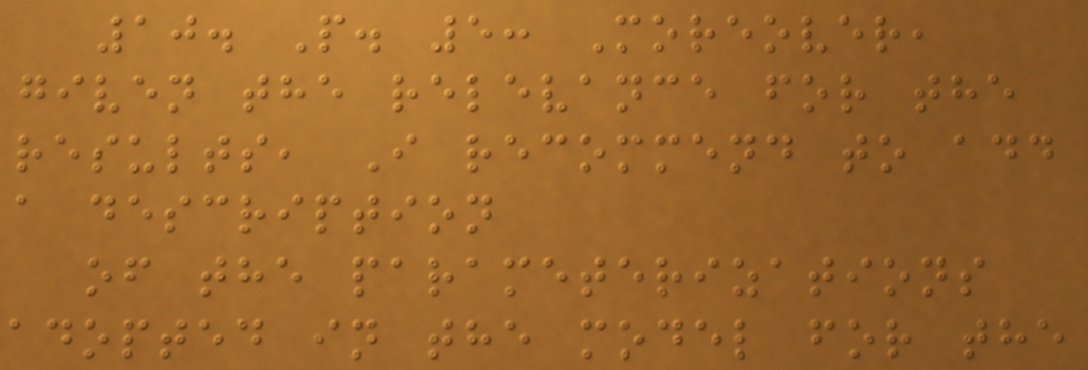10. P. 5: Moreover,
given the relevance for the
results, I recommend to add
a description
of the parameterizations
adopted in the model for the
